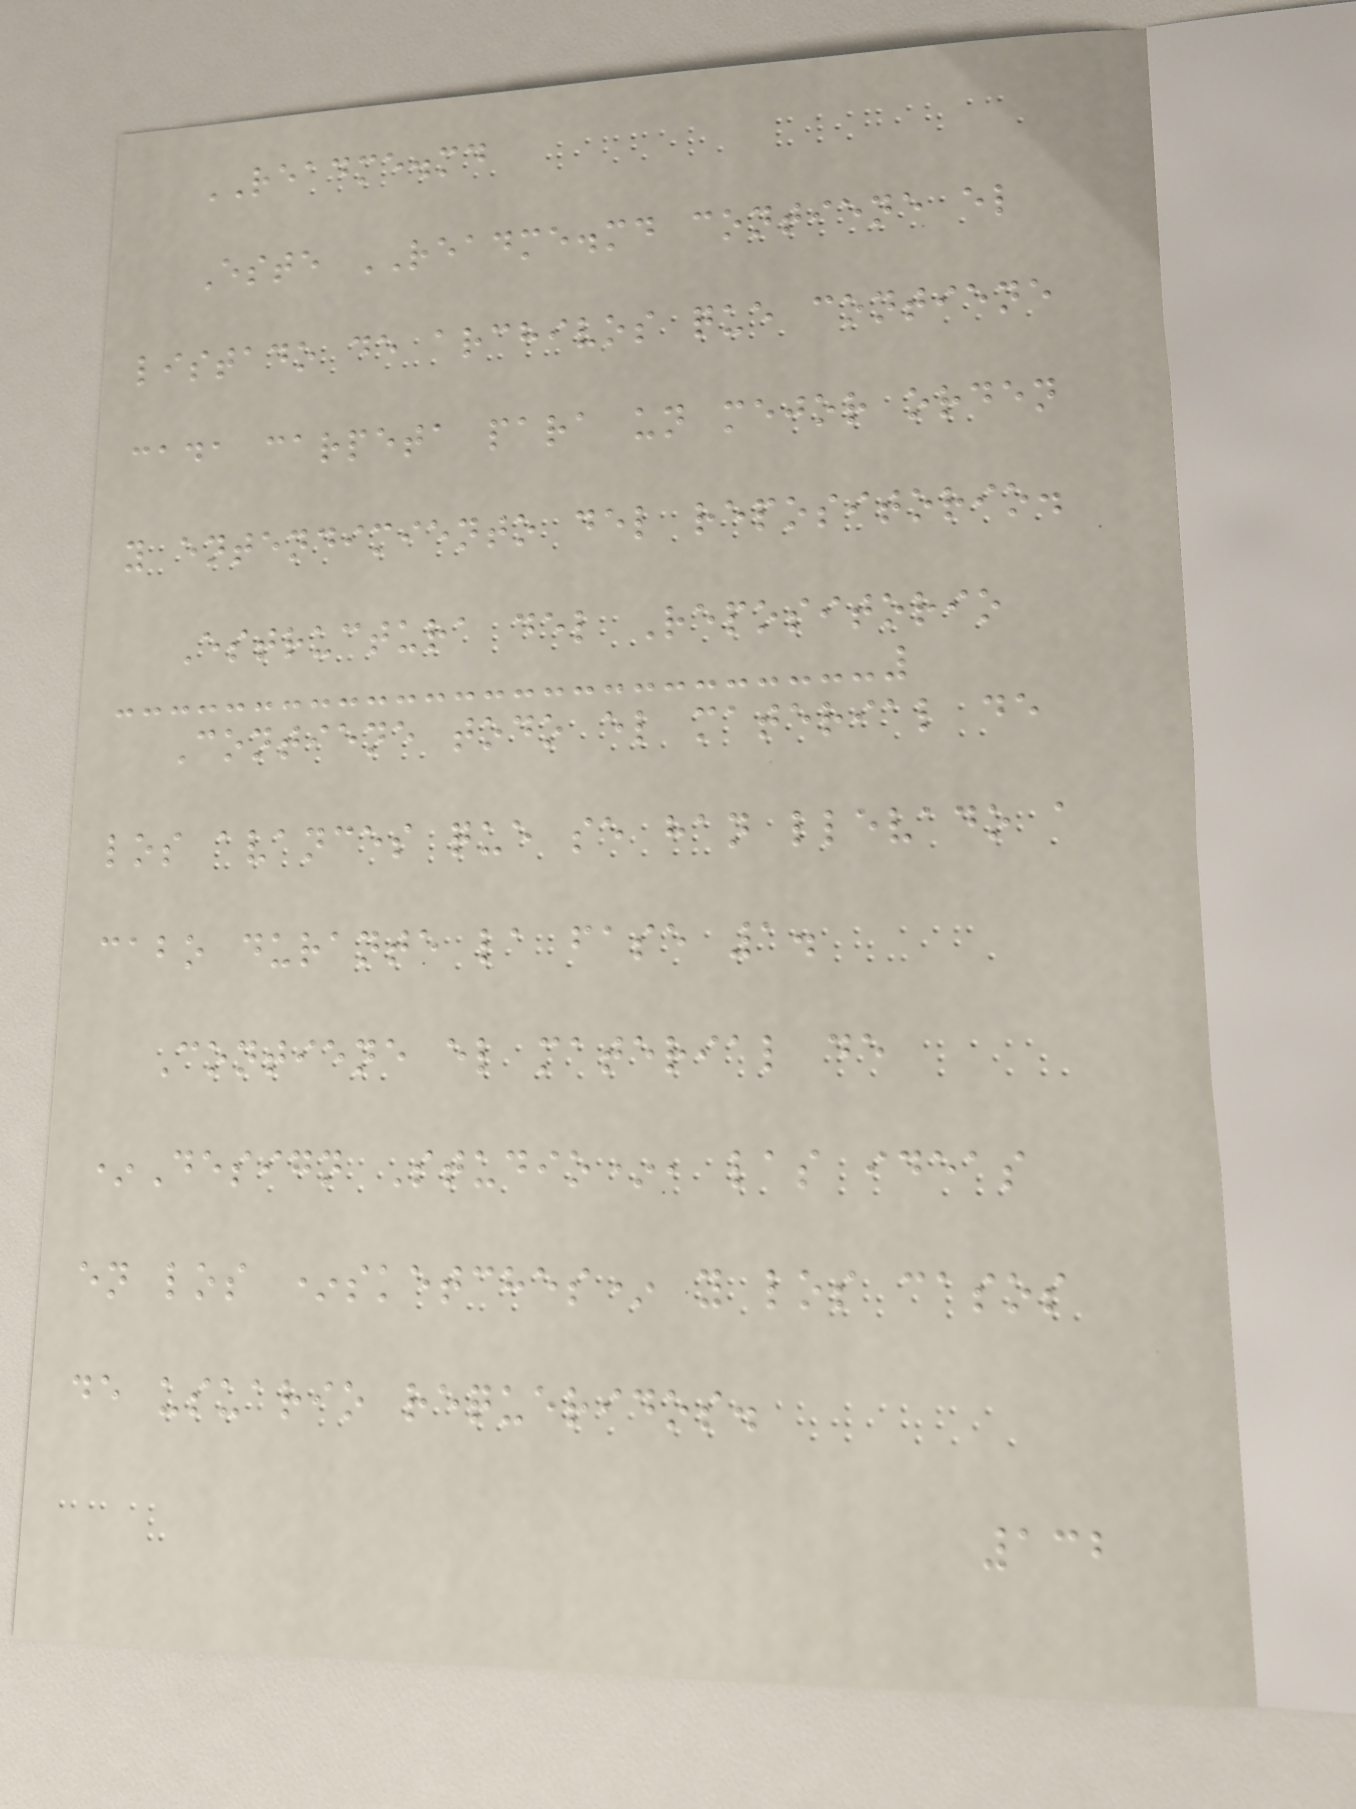README.md
Este README.md contiene el
listado de archivos que contiene
cada carpeta para un mejor orden
y entendimiento del repositorio.
Estructura del Repositorio
Contiene todo el material de
los avances que se han llevado a
cabo durante la fase 1.
Contiene el material de
*Design Studio*, las ideas
en los *sketches* y los casos
de usuario requeridos.
132
